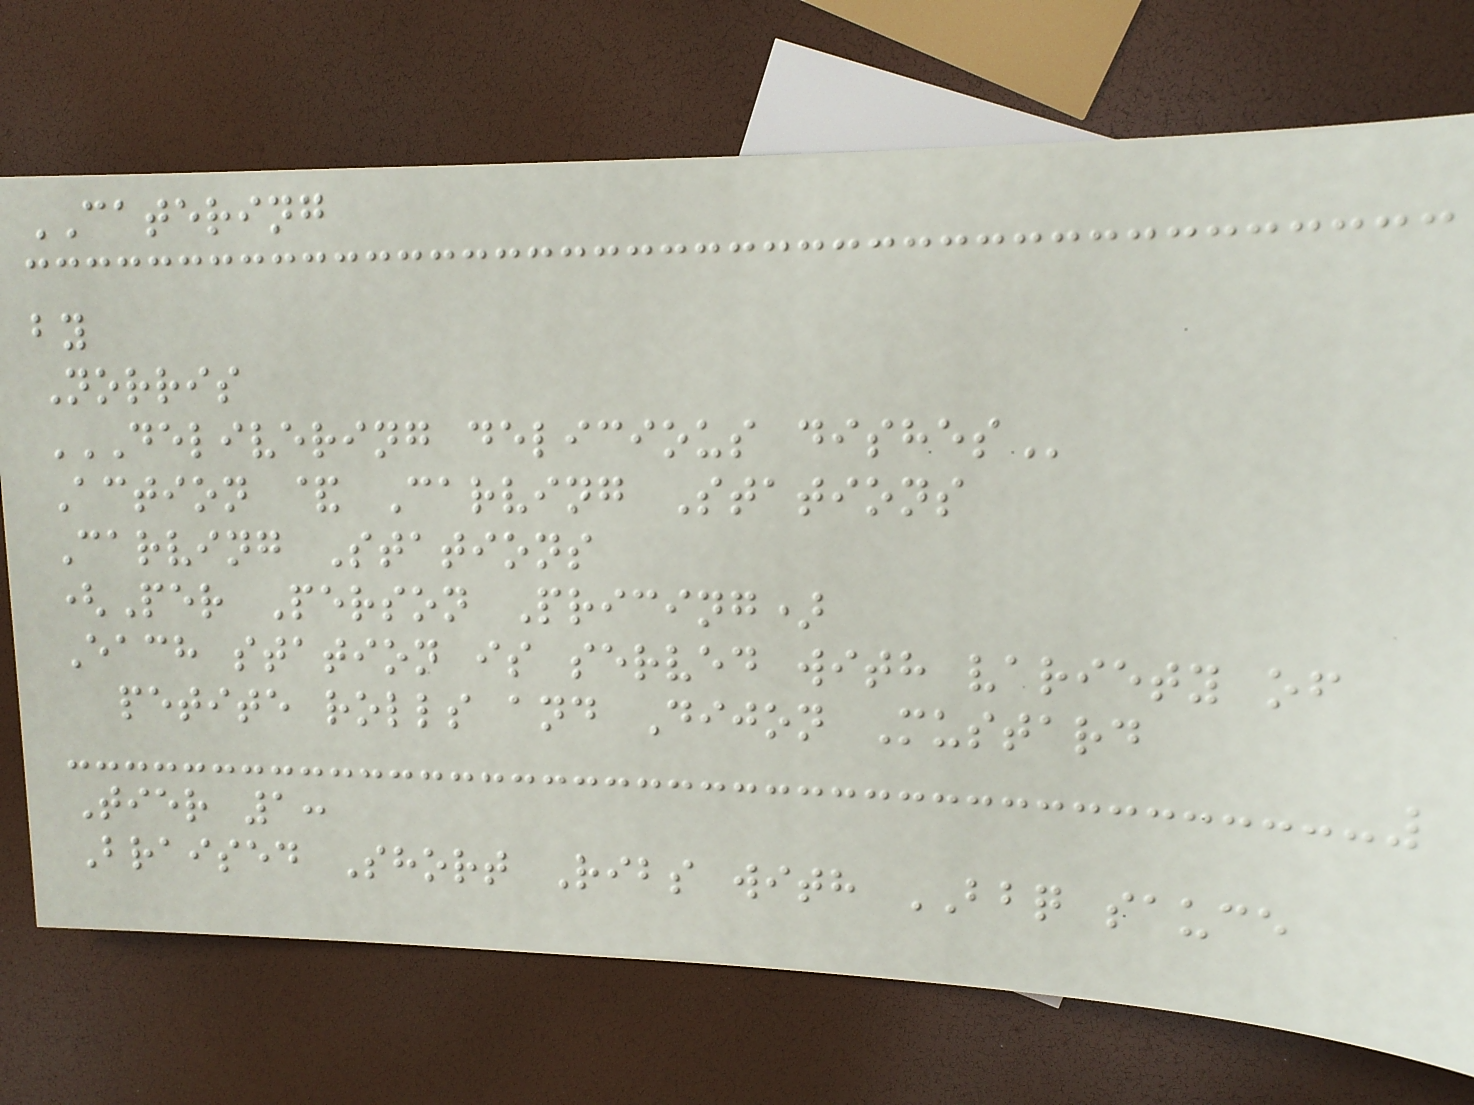CATERING
by
Norris
DELIVERING DELICIOUS DISHES
Action & Carving Stations
Carving Stations
(Per Person Pricing)
Each station is served with variety of
petite rolls and Dijon Mustard
Tier 1:
Braised Short Ribs with BBQ sauce
